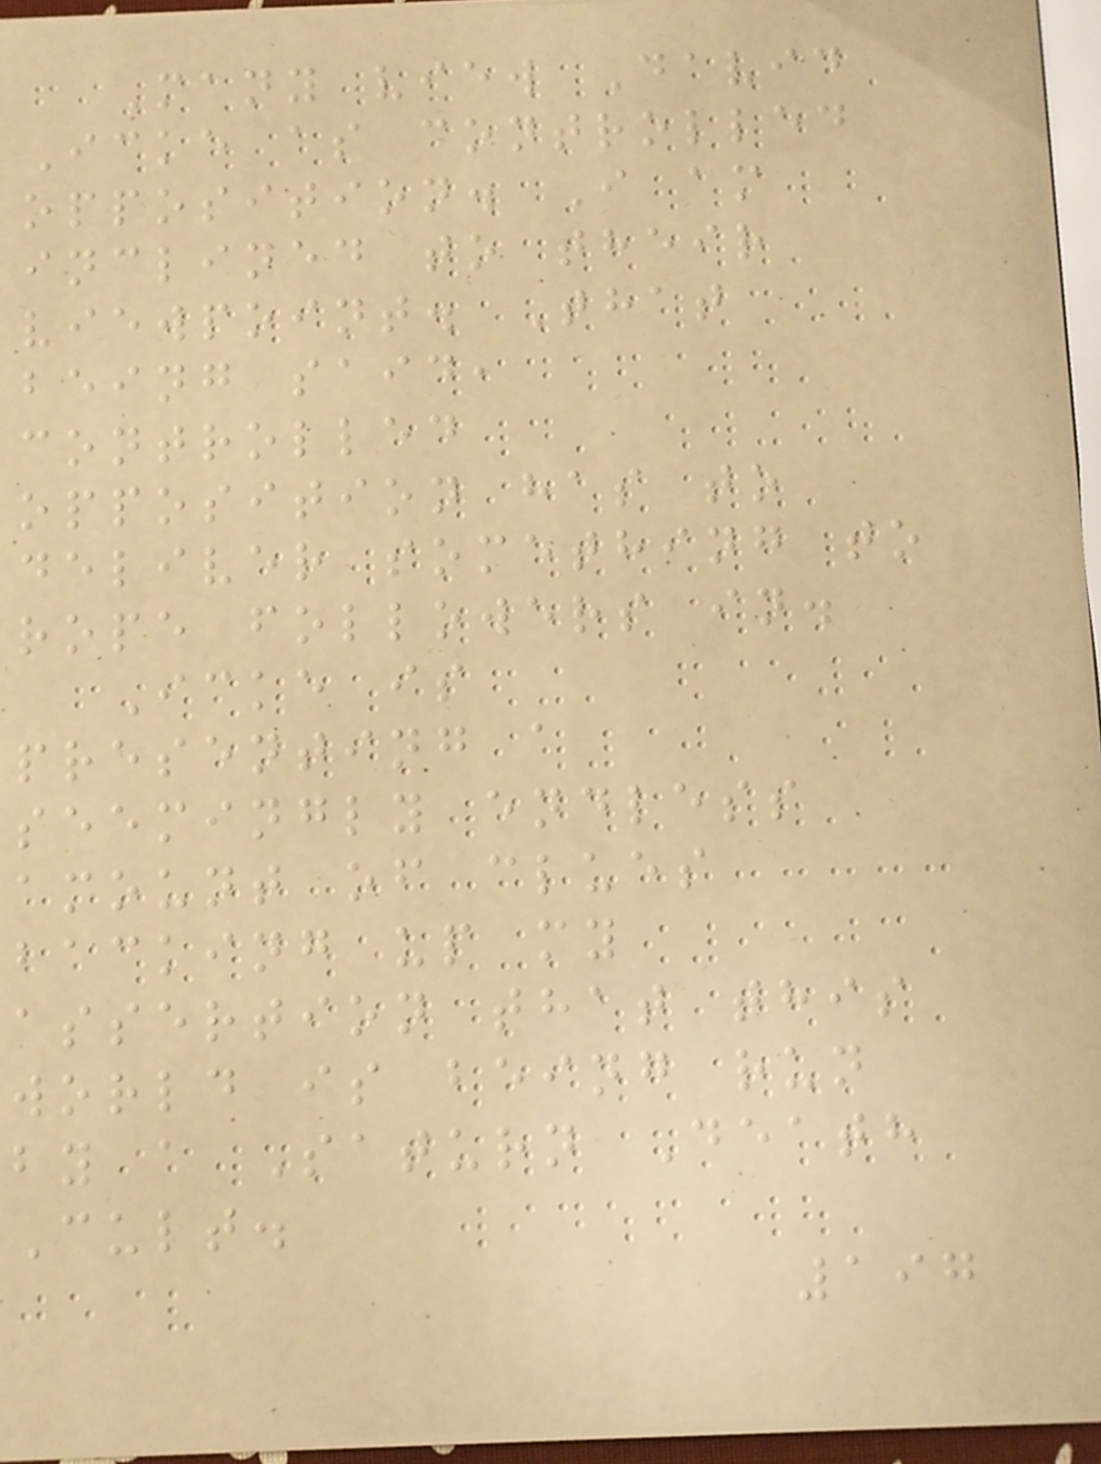Many view David
Icke as controlled
opposition. I am
inclined to their
viewpoint. That
being said,
controlled
opposition has to
deliver something to
rope followers in.
Icke is
presenting a
seemingly endless
amount of clues
backing up my
assertion that this
world is being run
by a Saturn Death
Cult.
197
